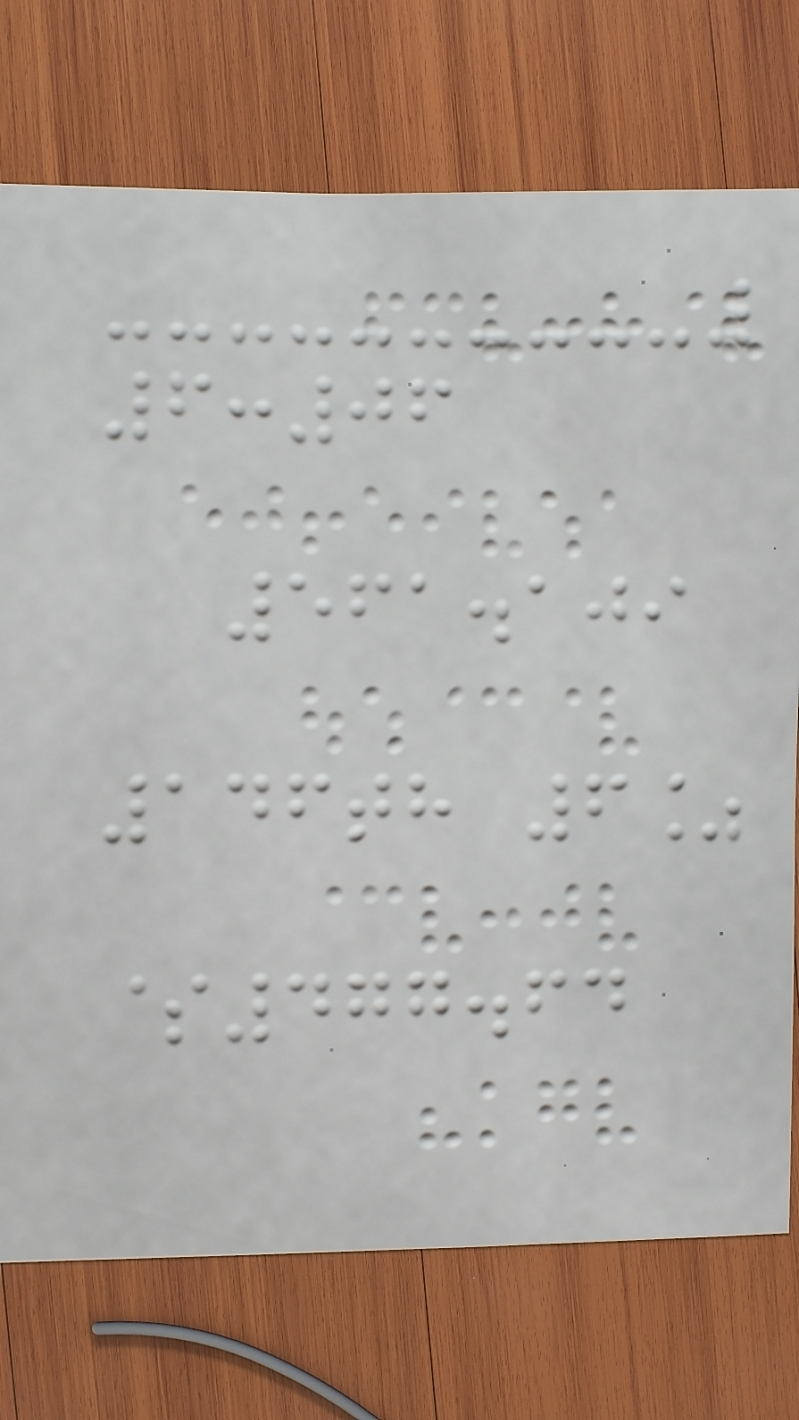6:06
561.109
146th 6%
$477.64
